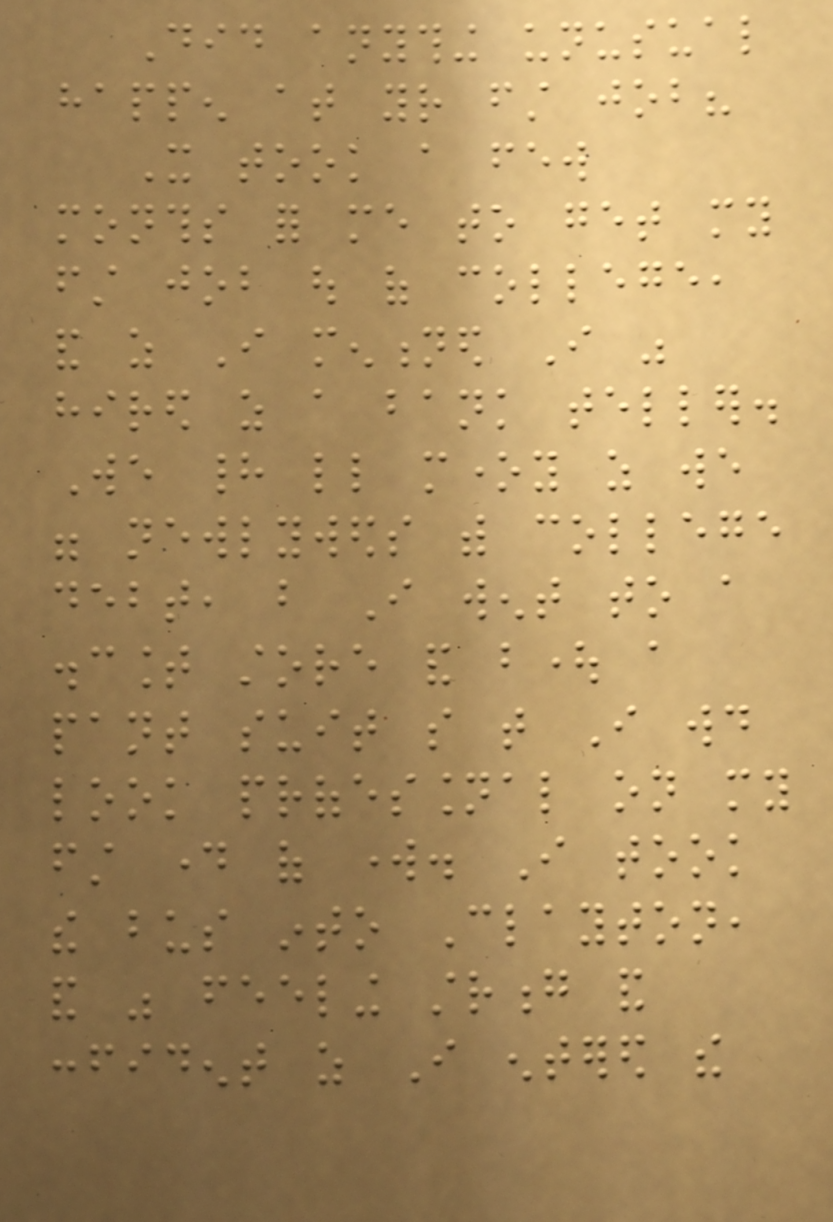Did anything unusual
happen at your first job?
It took a few
months for me to get my
first job out of college,
and as I mentioned I was
hired as a bank teller.
We had little money as we
were newlyweds with college
debt, but I went to a
discount store and bought a
pant suit so that I would
look professional on my
first day of work. I took
the bus into Clayton,
and was feeling strong and
confident as I entered the
